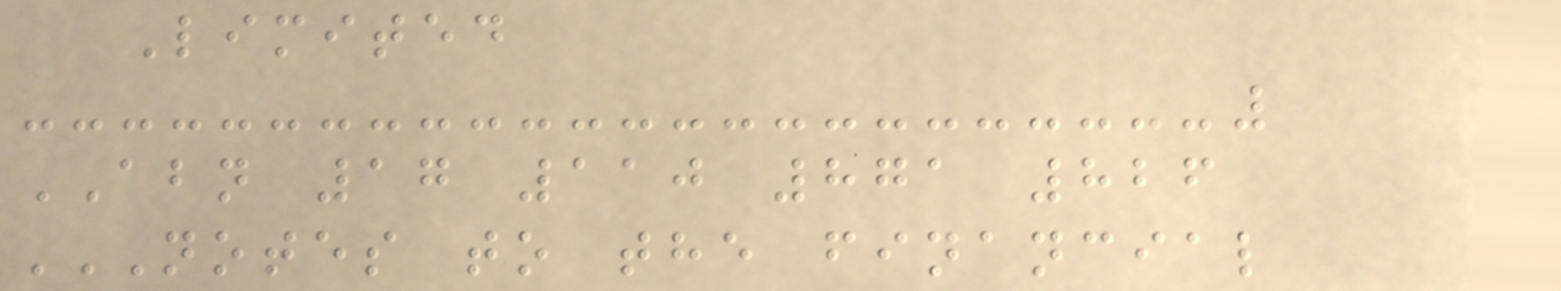Limited
ABN 17 110 871 826
NOTES TO THE FINANCIAL
